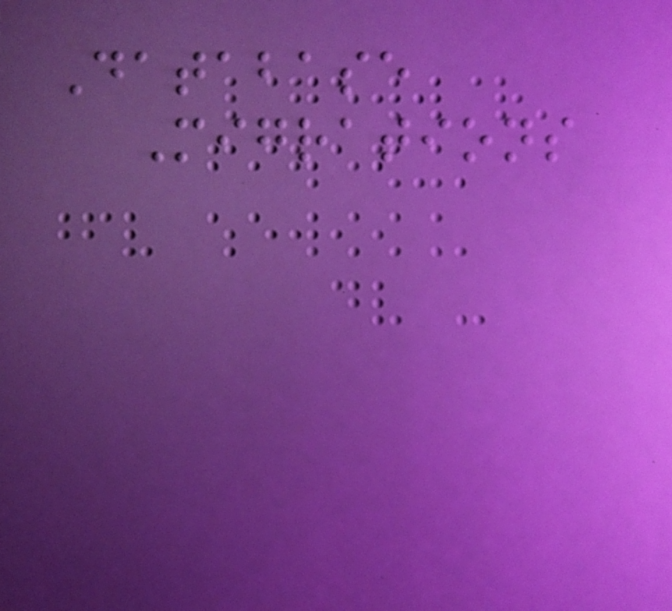Database
Migrations
